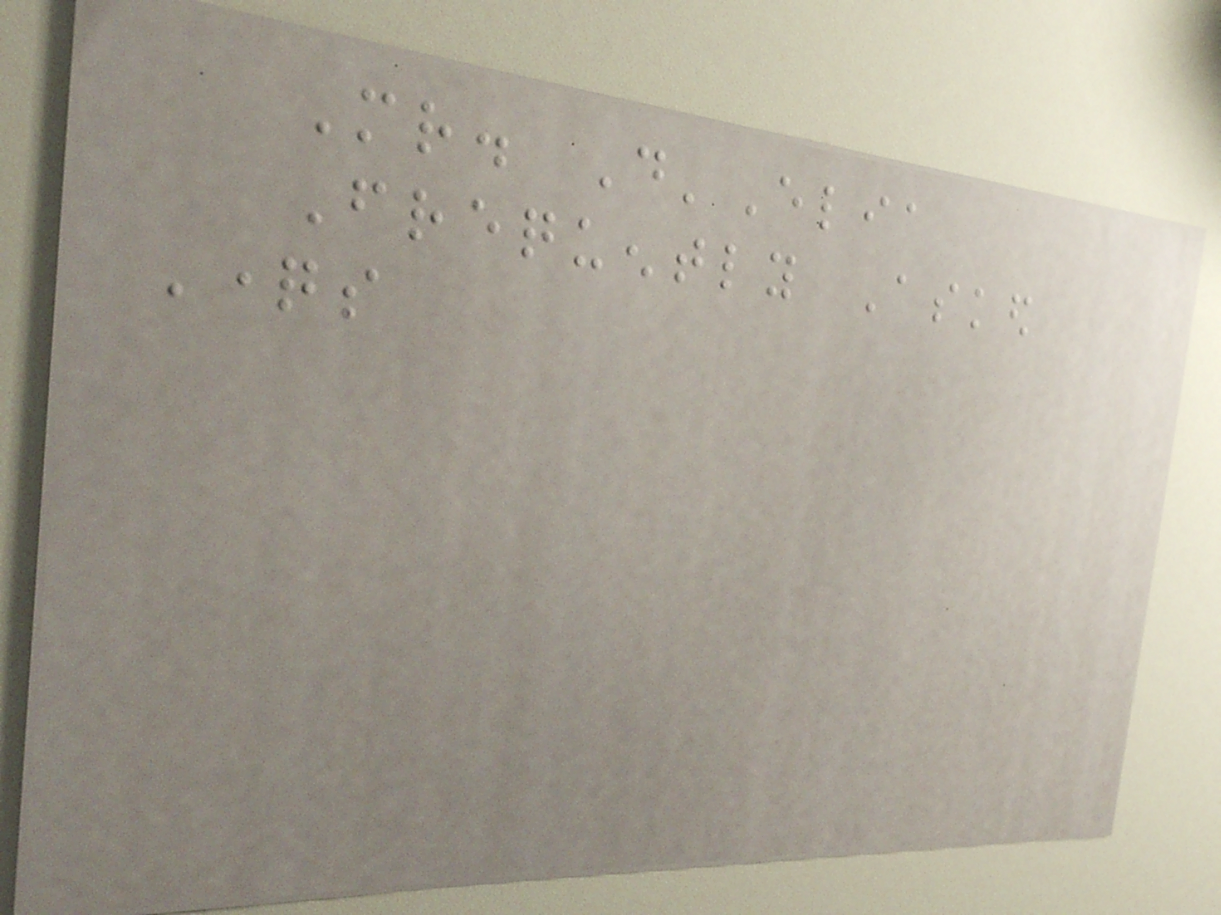Mr. D'Elia
Frequently Asked
Questions
